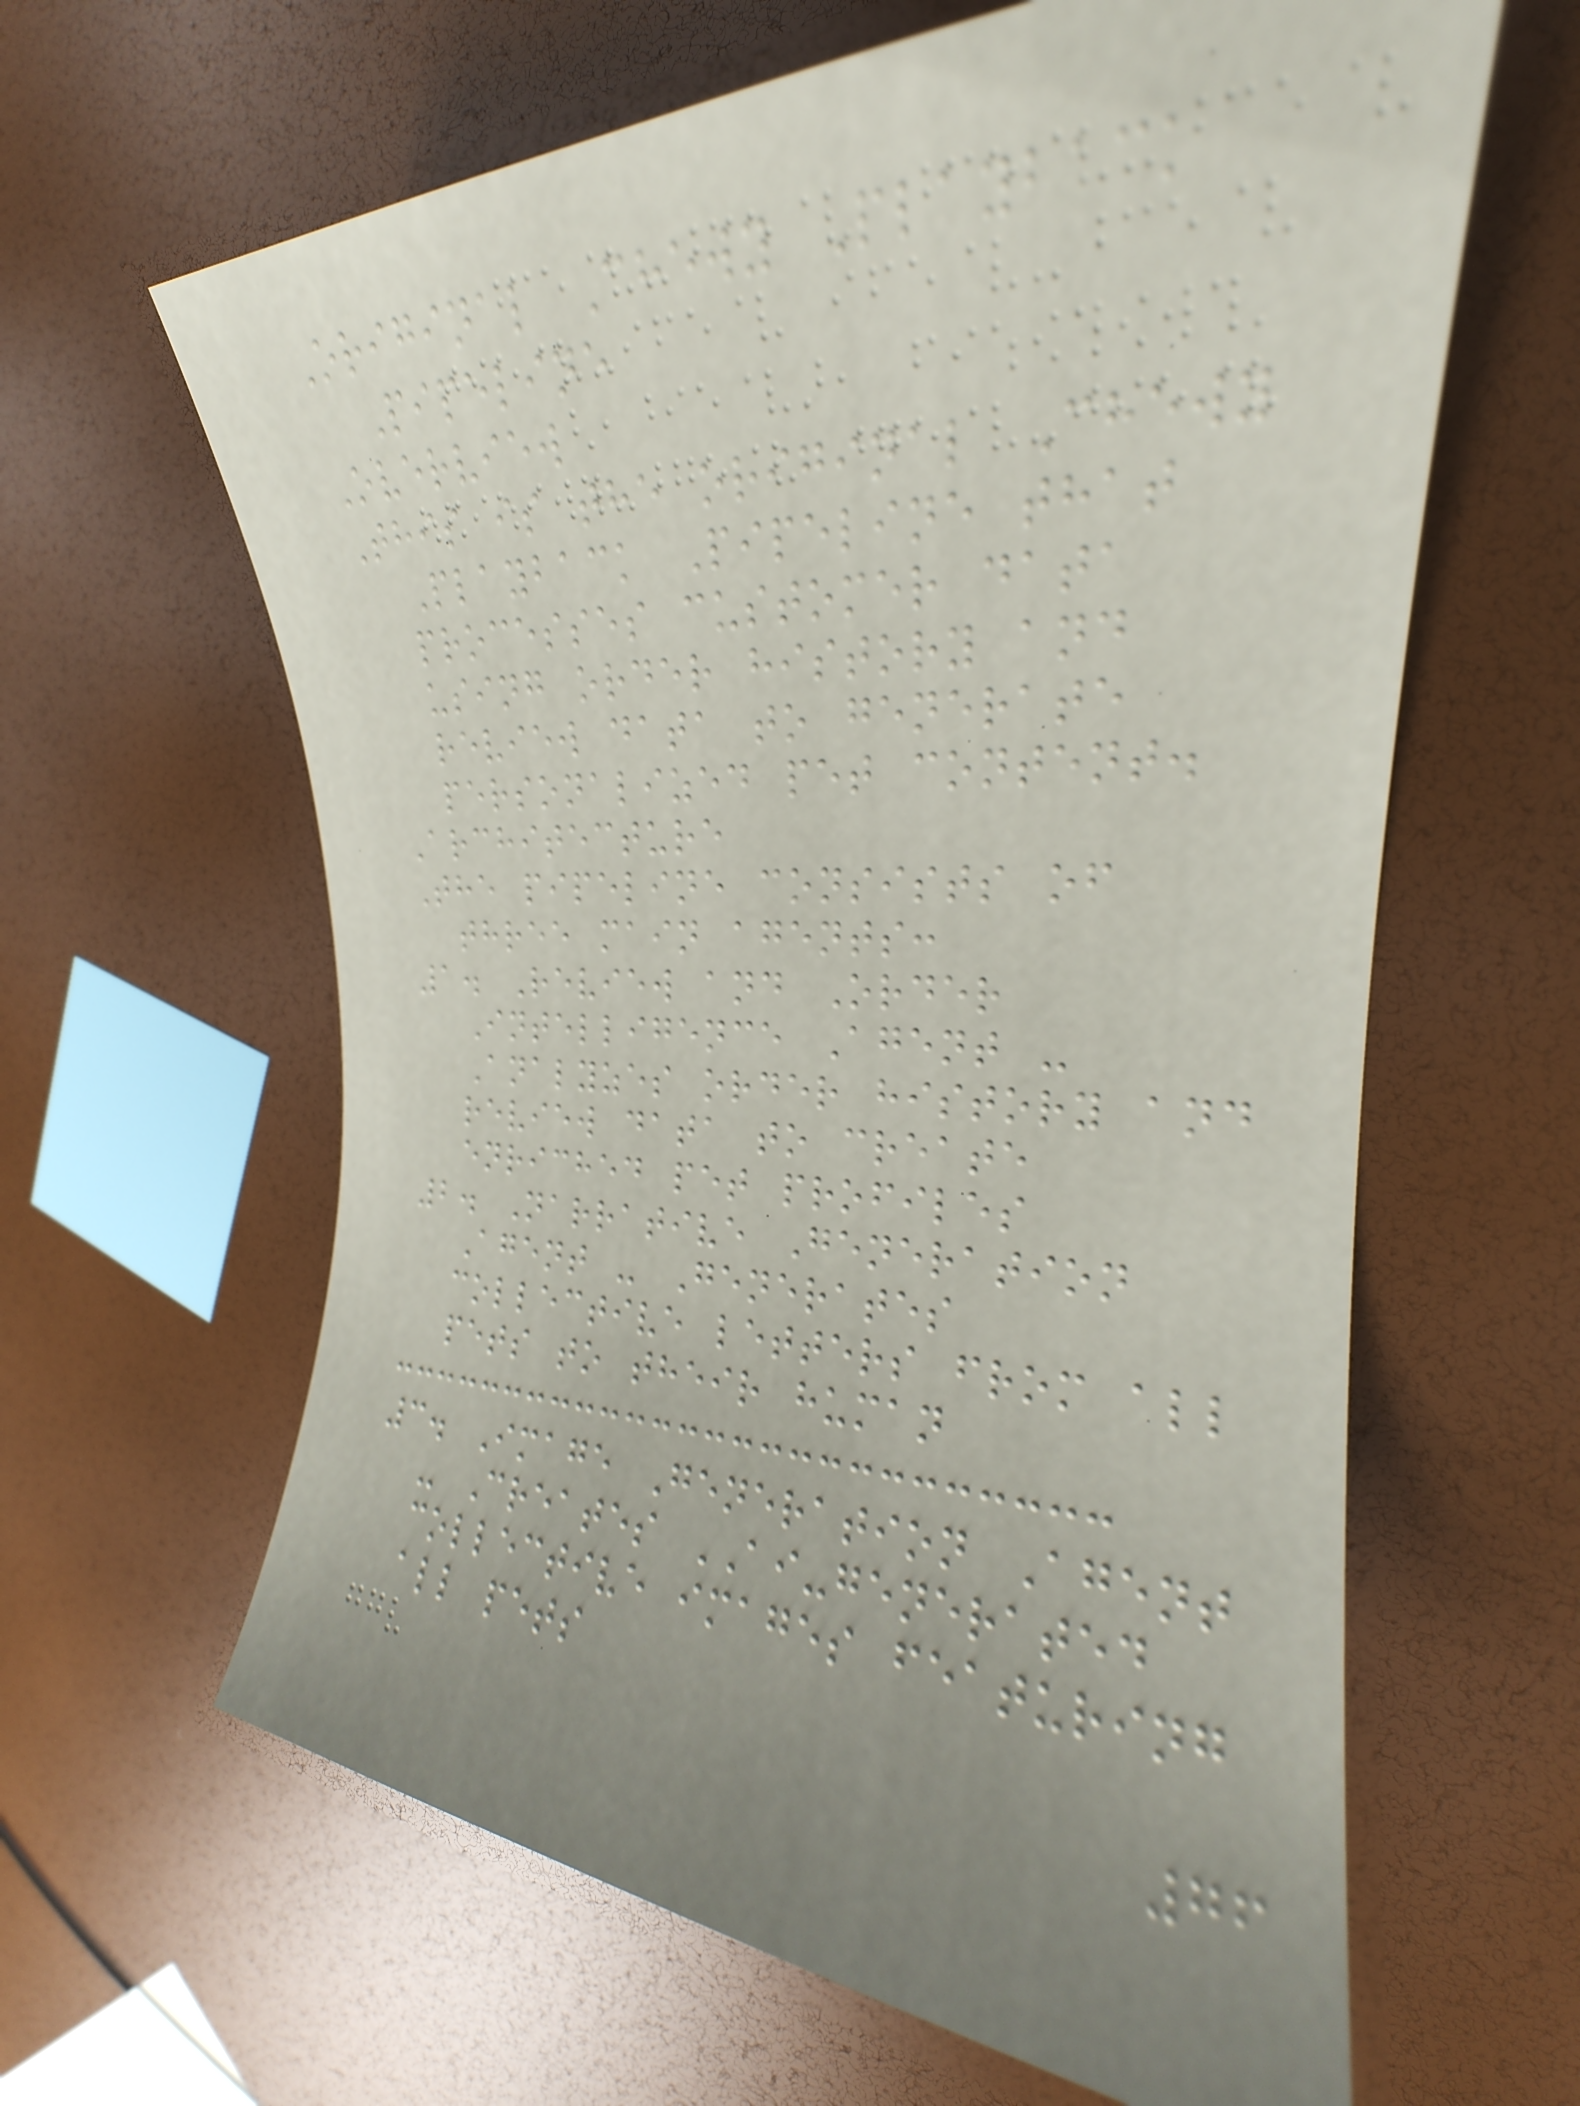Original Chewy Playback
Pipeline
Overview
This is the original Chewy
Playback Pipeline that
processes customer data
using order history and
review data to generate
personalized pet content.
Architecture
The pipeline consists of
three main agents:
1. Review and Order
Intelligence Agent -
Analyzes order history and
review data to create
enriched pet profiles
2. Narrative Generation
Agent - Generates
collective letters from all
pets to their human
3. Image Generation Agent
- Creates AI-generated
collective images featuring
all pets
76
